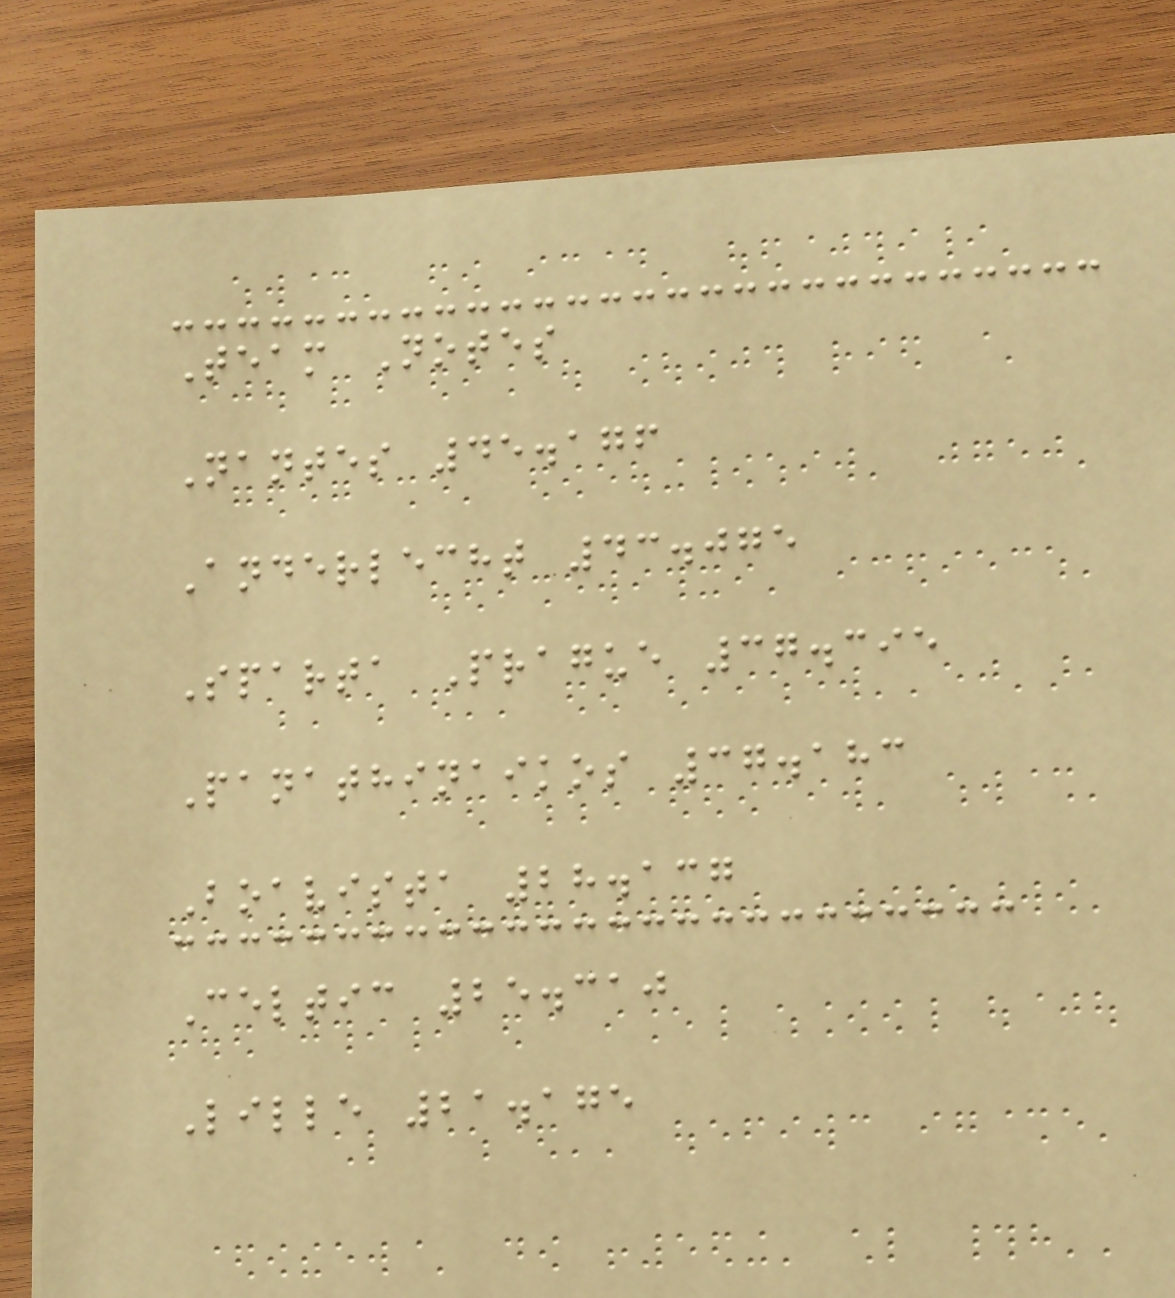Team Notes
Nantes 45.176
Anderlecht 43.075
Sparta Prague 37.395
Panathinaikos 37.183
Boavista 28.137
Celtic 25.310
Lille 21.175
